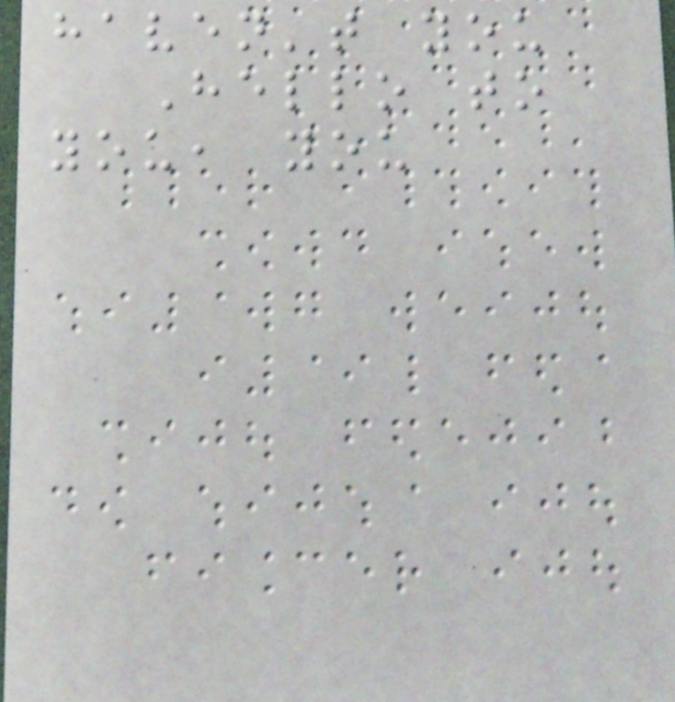haven't you
Hello to
you, you
